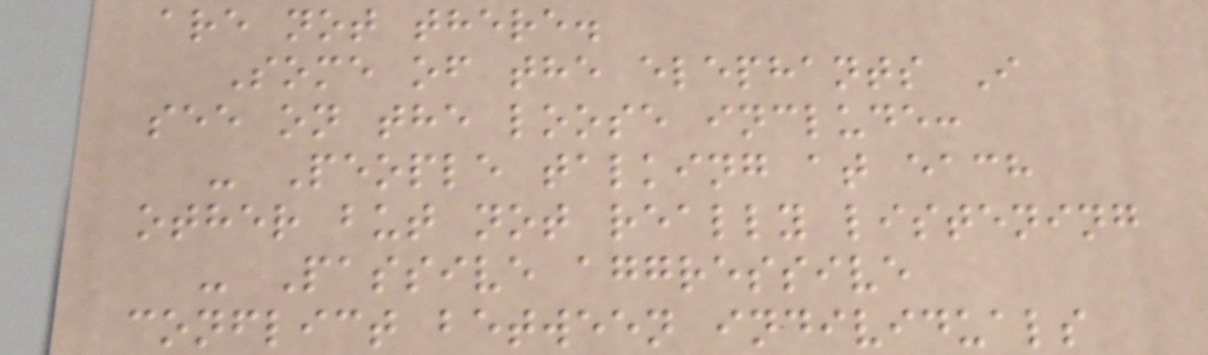are not there.
Some of the elephants I
see on the loose include:
- People talking at each
other but not really listening
- Passive aggressive
conflict between individuals
